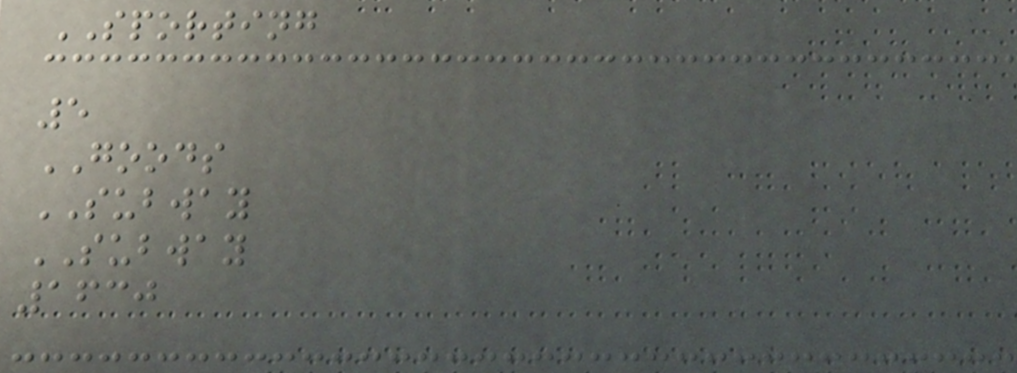SPORTING
5
GOODS
SUBWAY
SUBWAY
1630
